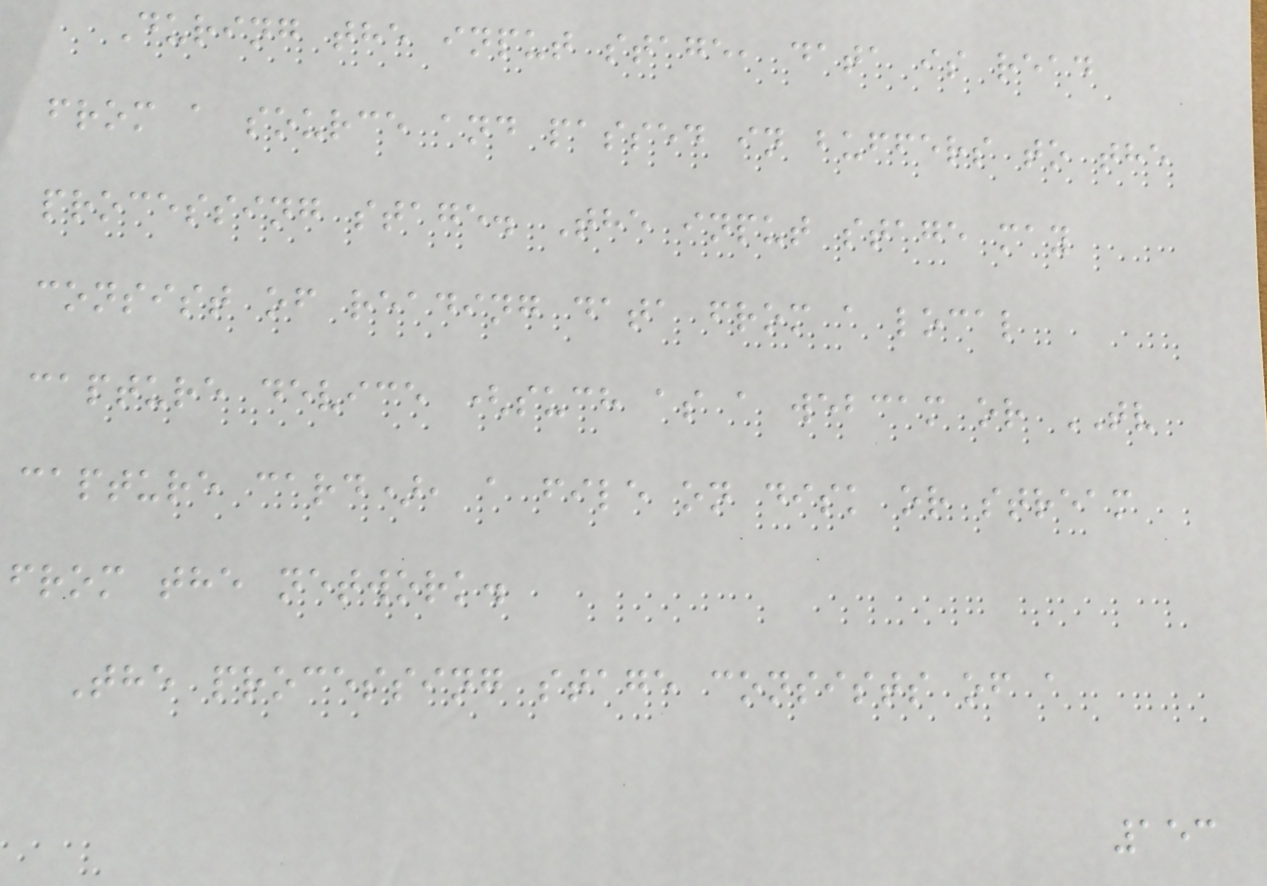During the input stage, data is read
from a source and passed in buffers to the
processing stage. The input stage may
consist of reading data from a local
capture device (such as a webcam or TV
capture card), a file on disk or stream
from the network.
The processing stage consists of a
153
